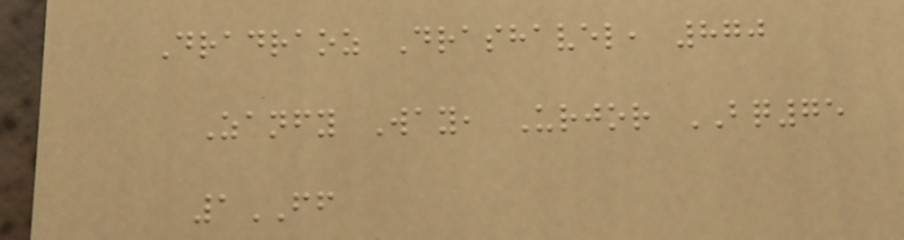Dradraoz Drashavel, 870
Zanfy Way, Urjor BQ75
1FF
